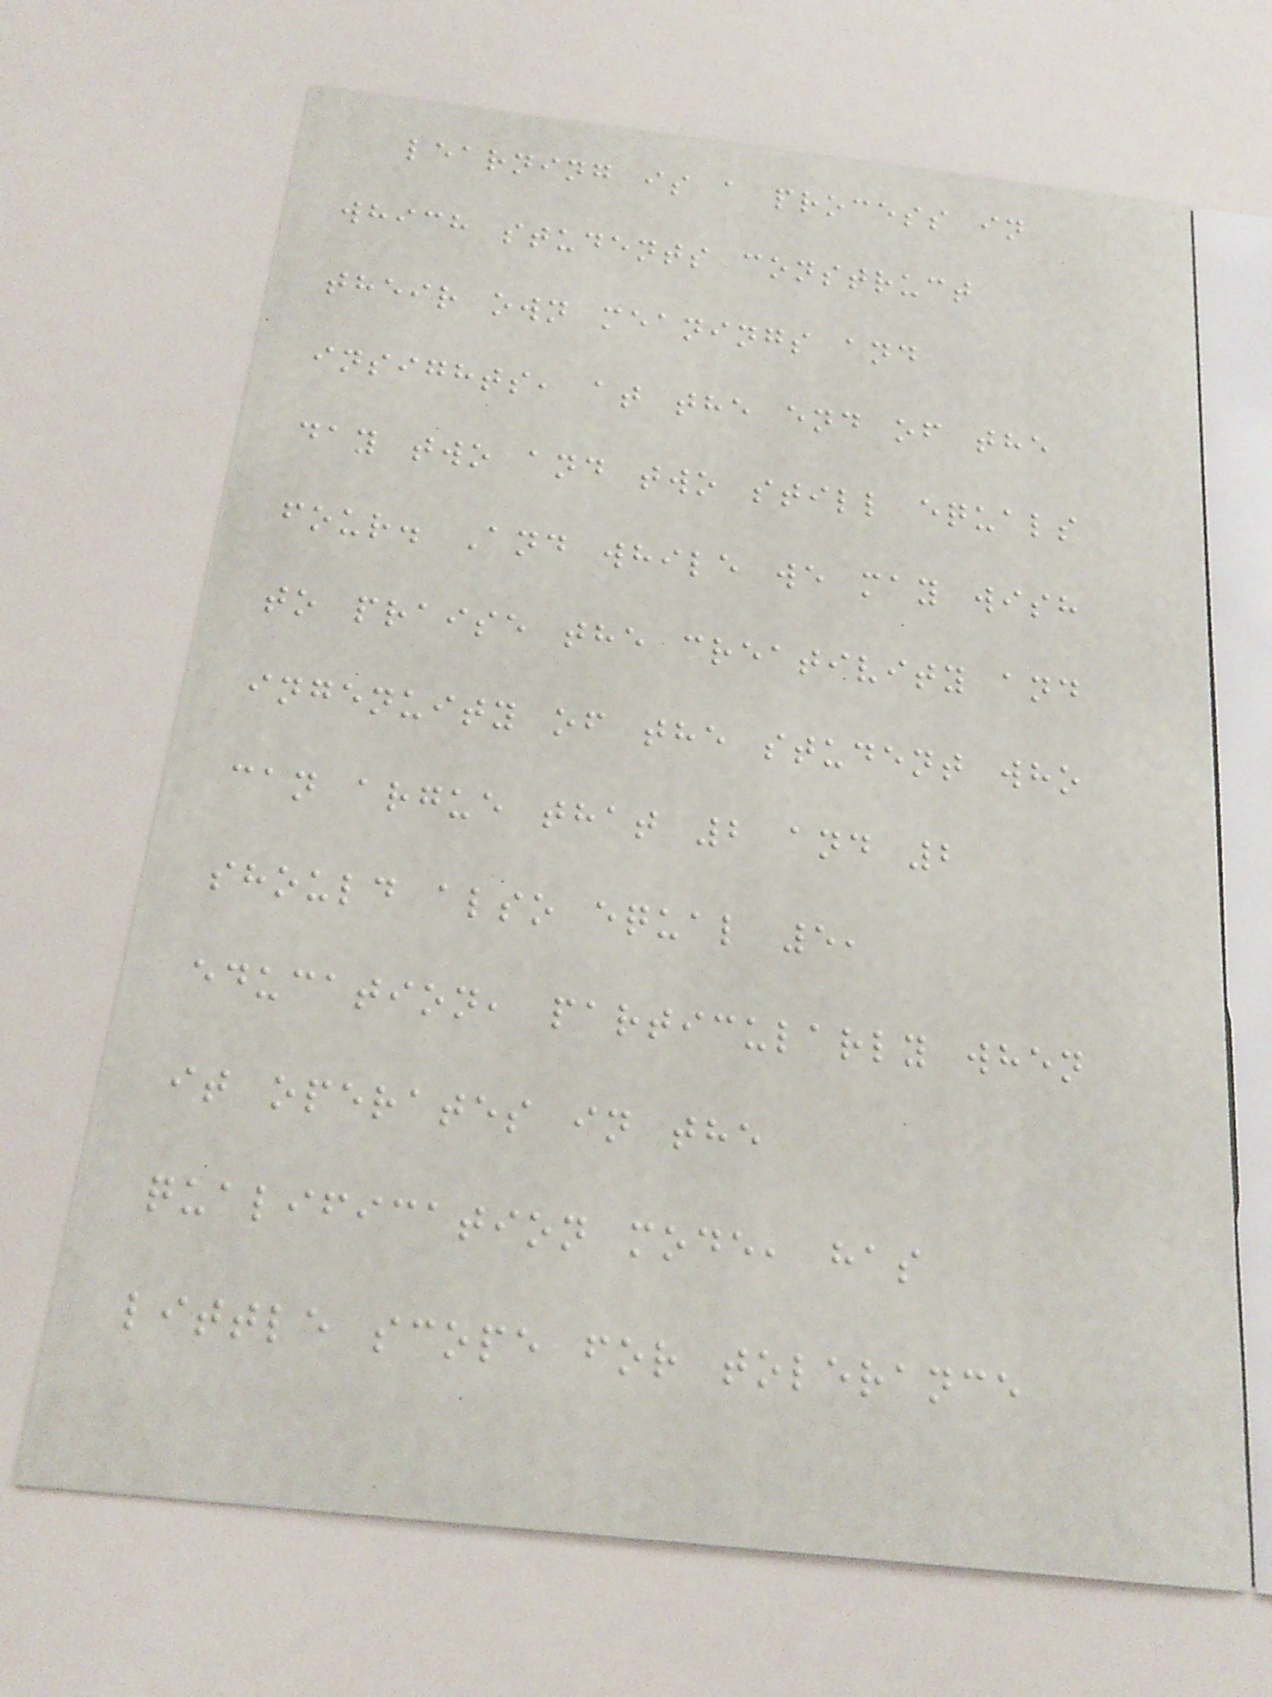learning is a process in
which students construct
their own meanings and
insights, at the end of the
day two and two still equals
four. And while we may wish
to praise the creativity and
ingenuity of the student who
can argue that 2 and 2
should also equal 5,
education, particularly when
it operates in the
qualification mode, has
little scope for tolerance
